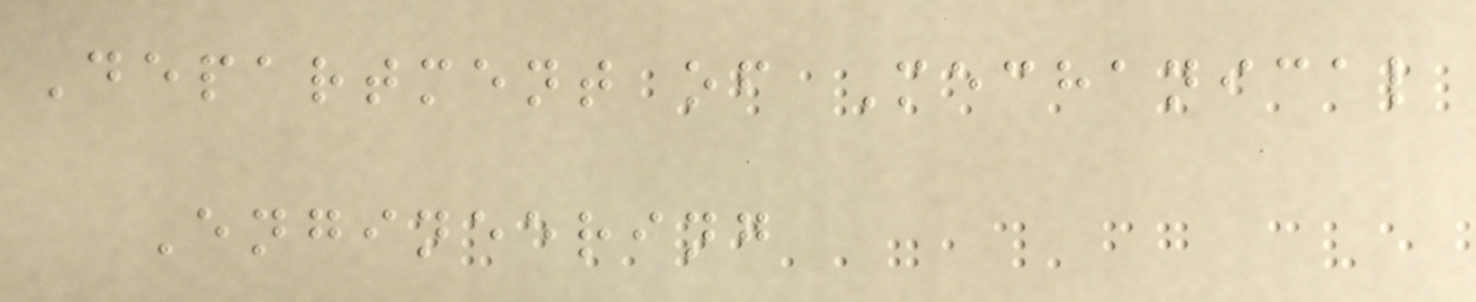Department of Mechanical
Engineering
